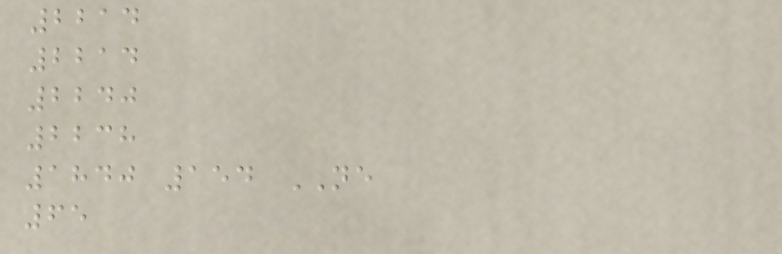2214
2214
2240
2238
1840 154 NE
65
